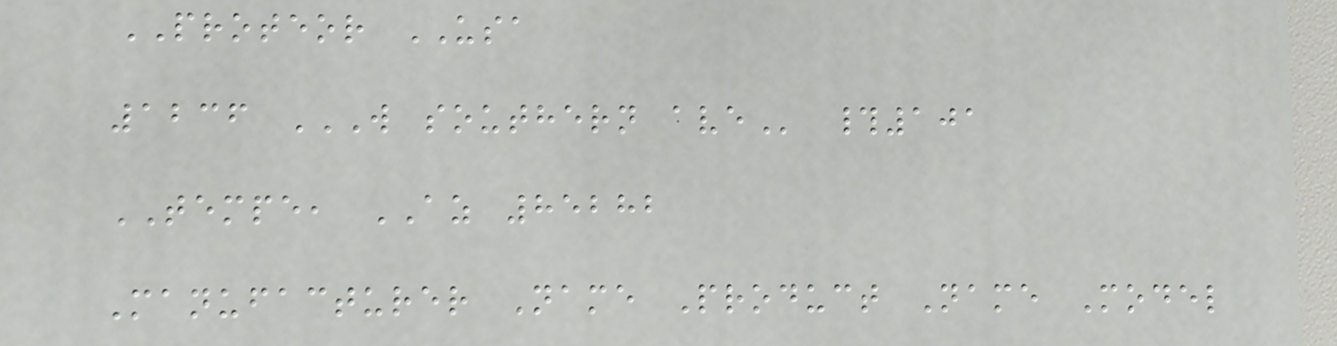PROTEOR USA
1236 W SOUTHERN AVE #101
TEMPE, AZ 85282
Manufacturer Name Product Name Model
